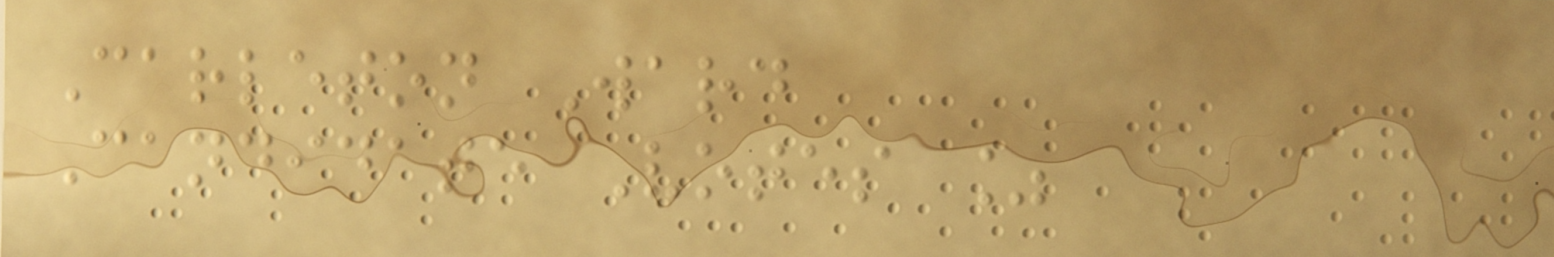Carleton Ward
Candidate Votes %
